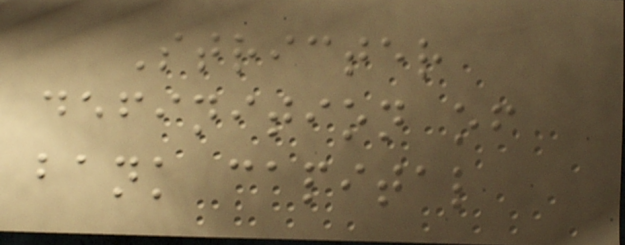Stricter
definition of
bank capital
